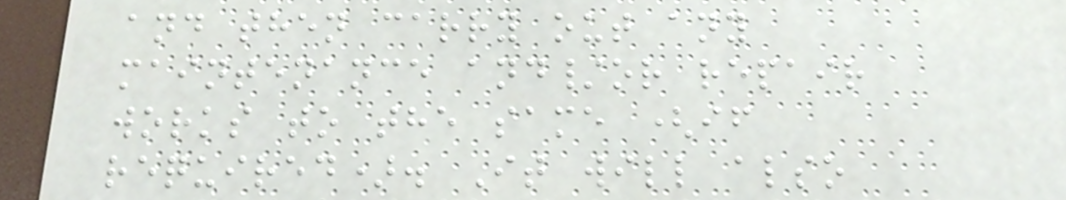and then carry out any
maintenance and/or repair
works to the same (if
required). It will also
